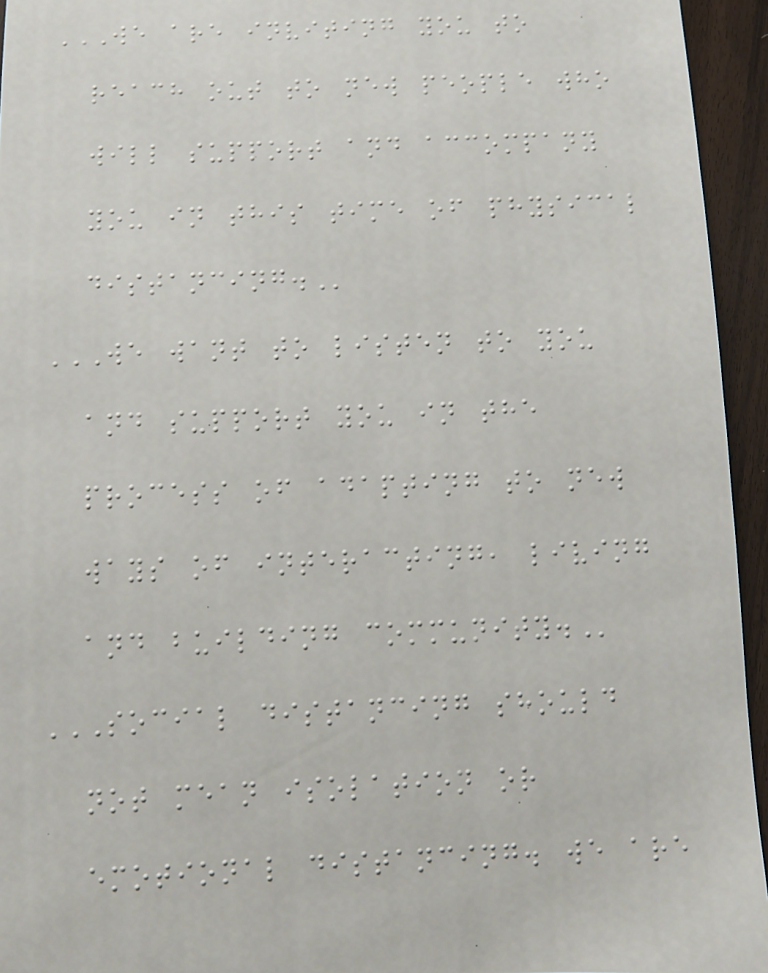WE ARE INVITING YOU TO
REACH OUT TO NEW PEOPLE WHO
WILL SUPPORT AND ACCOMPANY
YOU IN THIS TIME OF PHYSICAL
DISTANCING.
WE WANT TO LISTEN TO YOU
AND SUPPORT YOU IN THE
PROCESS OF ADAPTING TO NEW
WAYS OF INTERACTING, LIVING
AND BUILDING COMMUNITY.
SOCIAL DISTANCING SHOULD
NOT MEAN ISOLATION OR
EMOTIONAL DISTANCING. WE ARE
